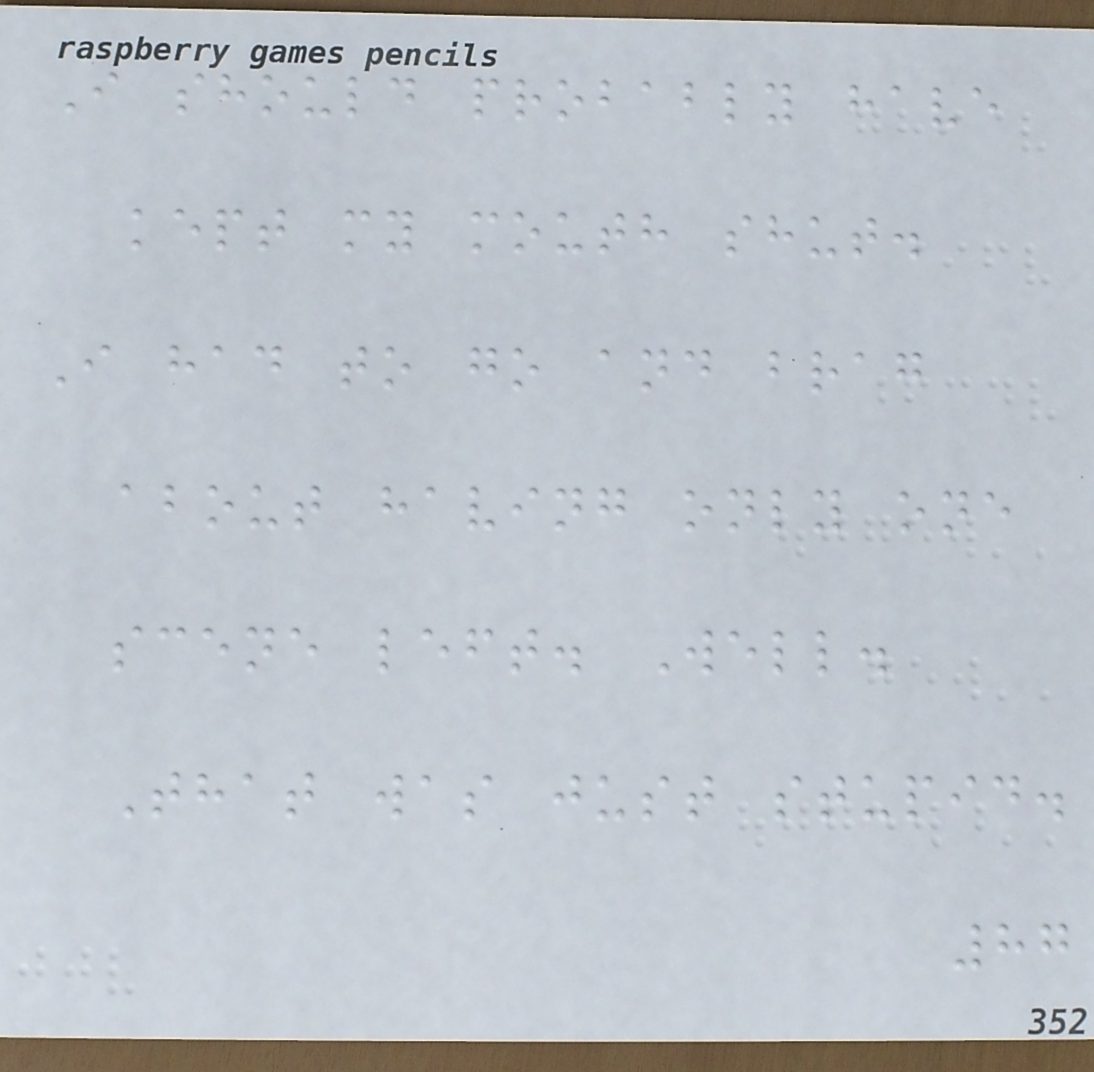I should probably have
kept my mouth shut.
I had to go and brag
about having only one
scene left. Well.
That was just stupid.
87
